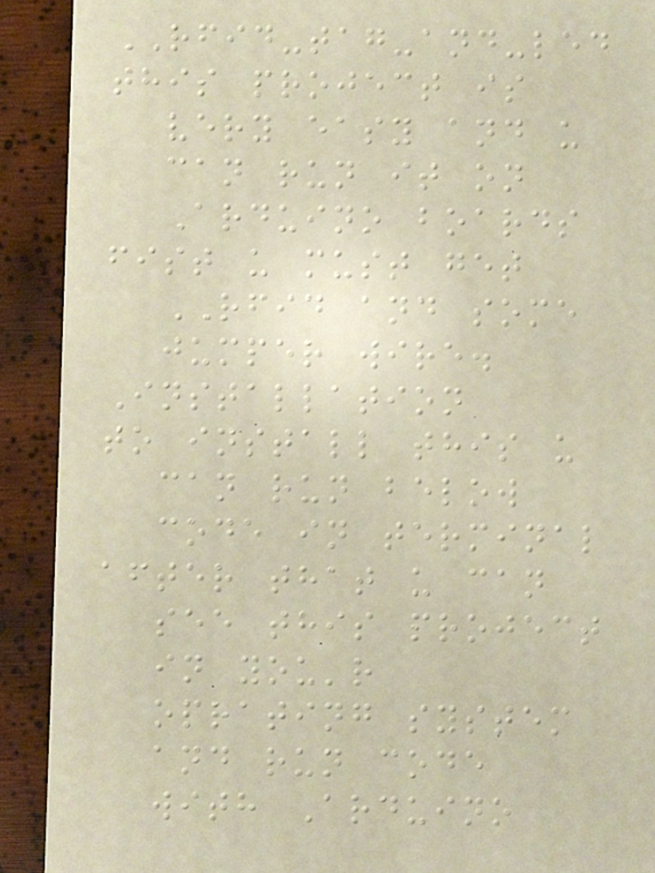RFID-tag-and-led
this project is
very easy and u
can run it on
Arduino boards
fist u must get
RFID and some
jumper wire.
Installation
to install this u
can run below
code in terminal
after that u can
see this project
in you'r
oprating system
and run code
with Arduino
